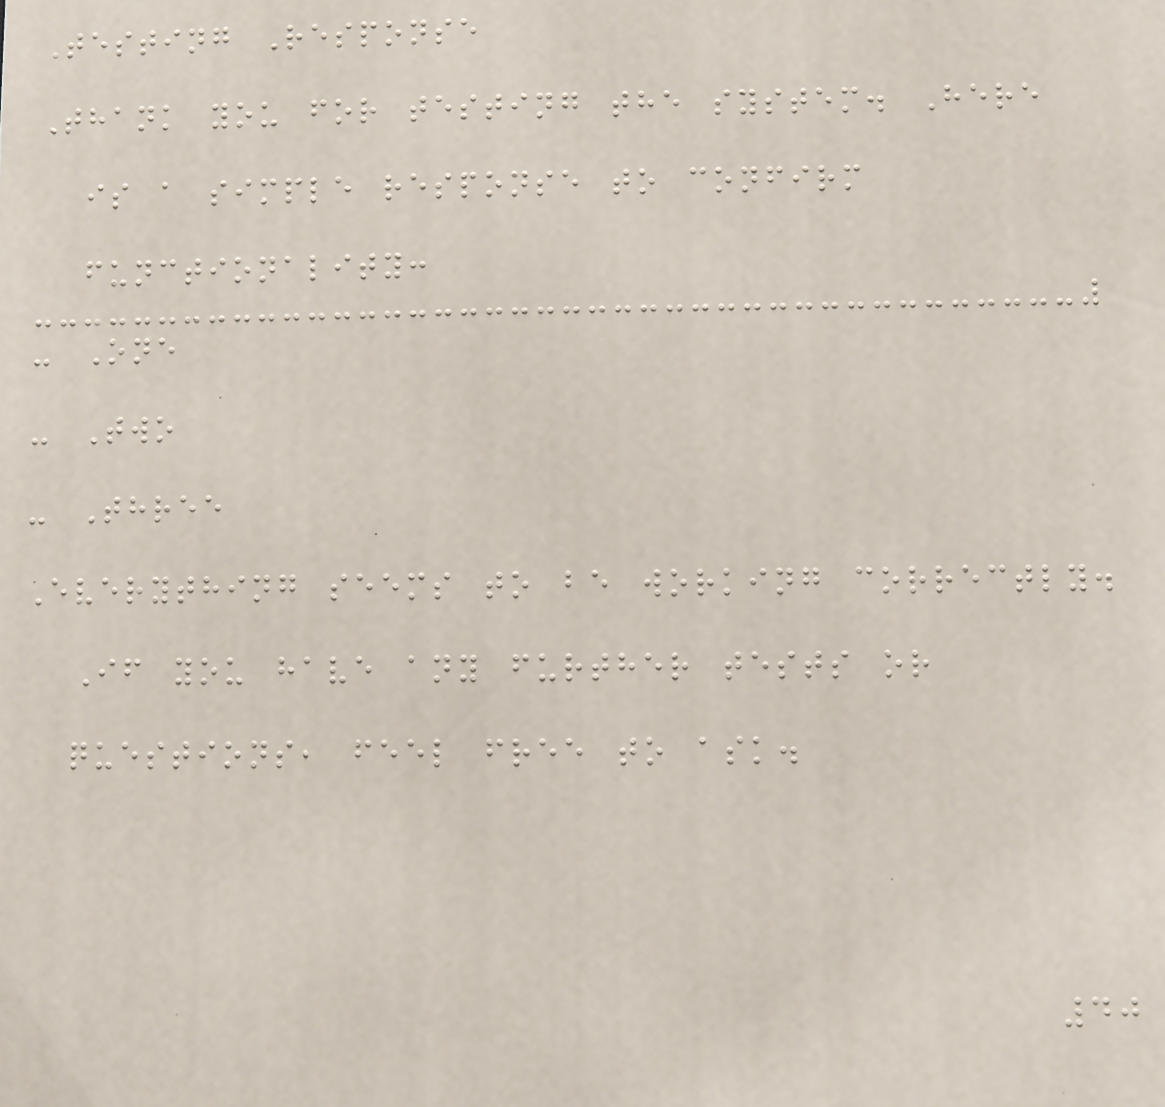Testing Response
Thank you for testing the system. Here
is a simple response to confirm
functionality:
- One
- Two
- Three
Everything seems to be working correctly.
If you have any further tests or
questions, feel free to ask.
40
